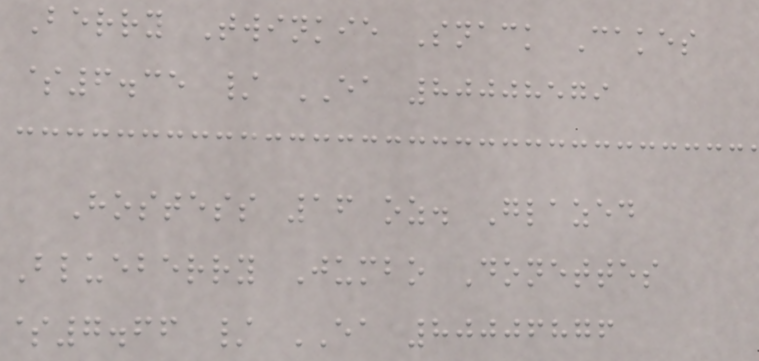Berry Twinkie Snack Cakes
$6.35 / EA 80008579
Hostess 16 oz. Glazed
Blueberry Jumbo Donettes
$7.66 / EA 80006876
